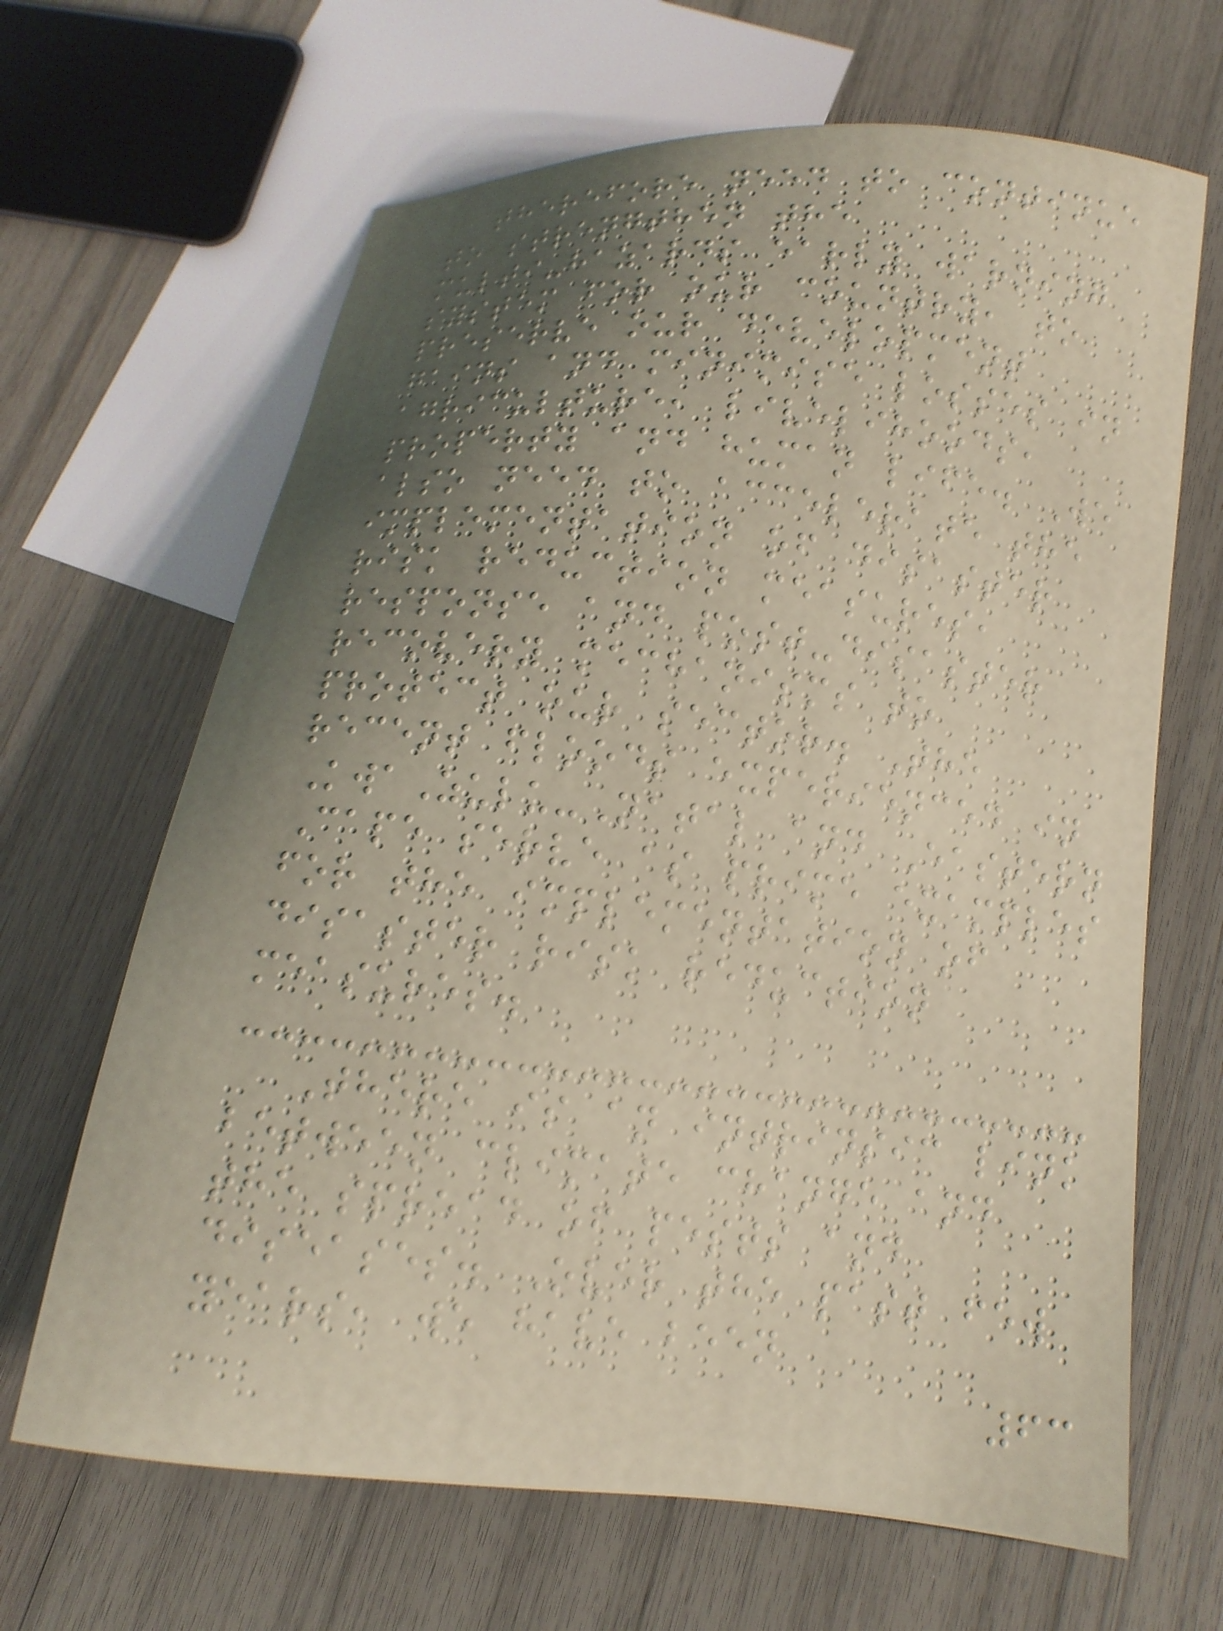therefore need to continue
to strengthen the
multi-hazards early warning
system for our country, to
preserve our development
gains and minimise losses in
agriculture, livelihoods,
property and human life. We
also need to accelerate the
implementation of disaster
risk reduction measures,
response and post-disaster
recovery mechanisms to
protect our sector. The
recent floods experienced in
KwaZulu-Natal and Eastern
Cape serve as prime examples
for the implementation of
disaster risk reduction
measures.
There is an intrinsic link
between climate change and
the spread of pests and
diseases. Over the past few
years, we have been
63
